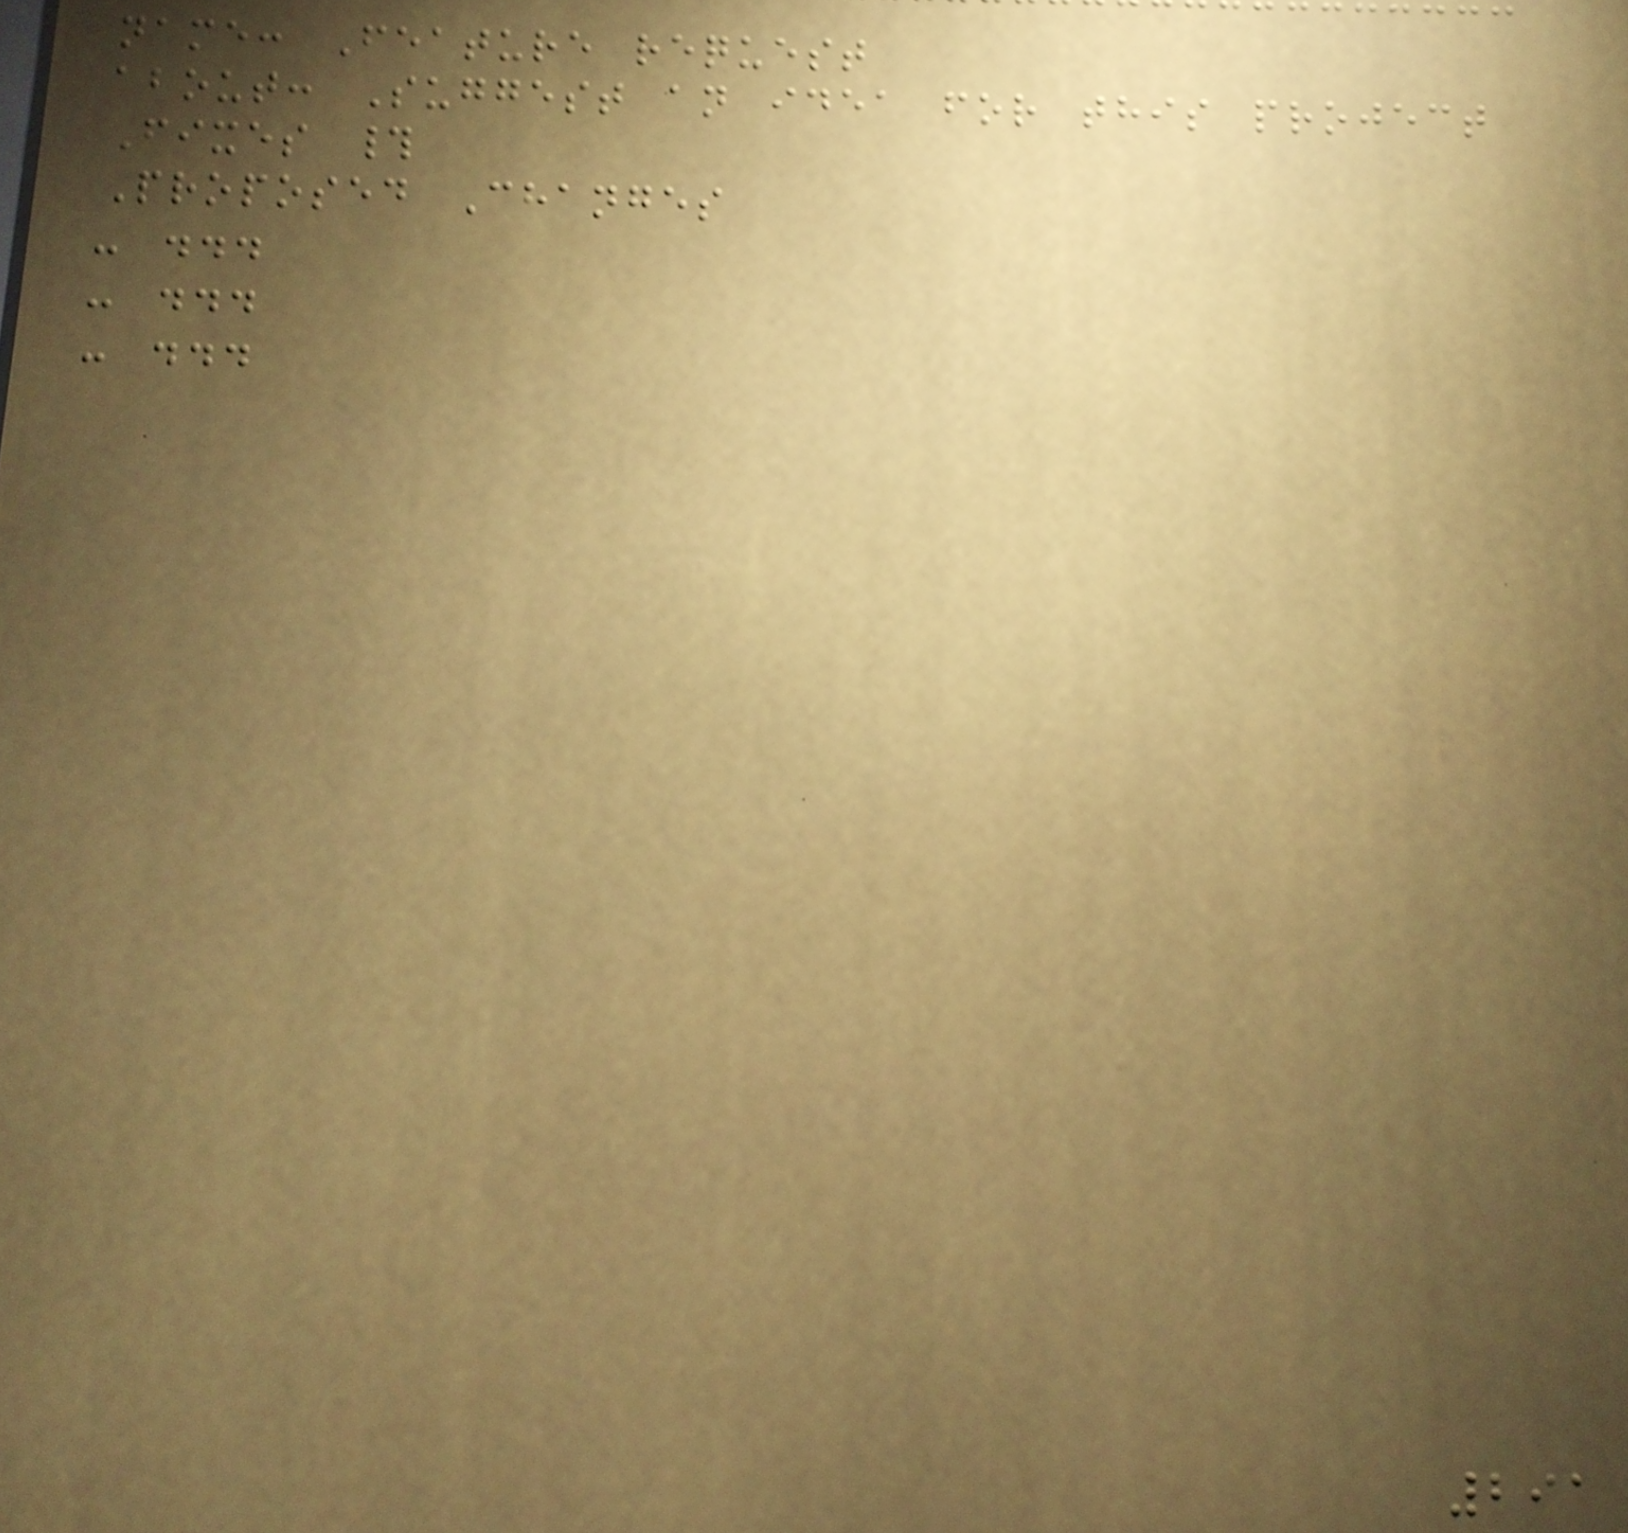name: Feature request
about: Suggest an idea for this project
Fixes #
Proposed Changes
- ...
- ...
- ...
291
